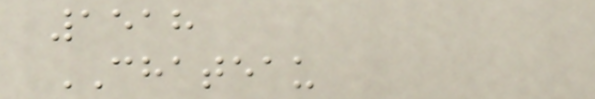1518
CHATEAU
